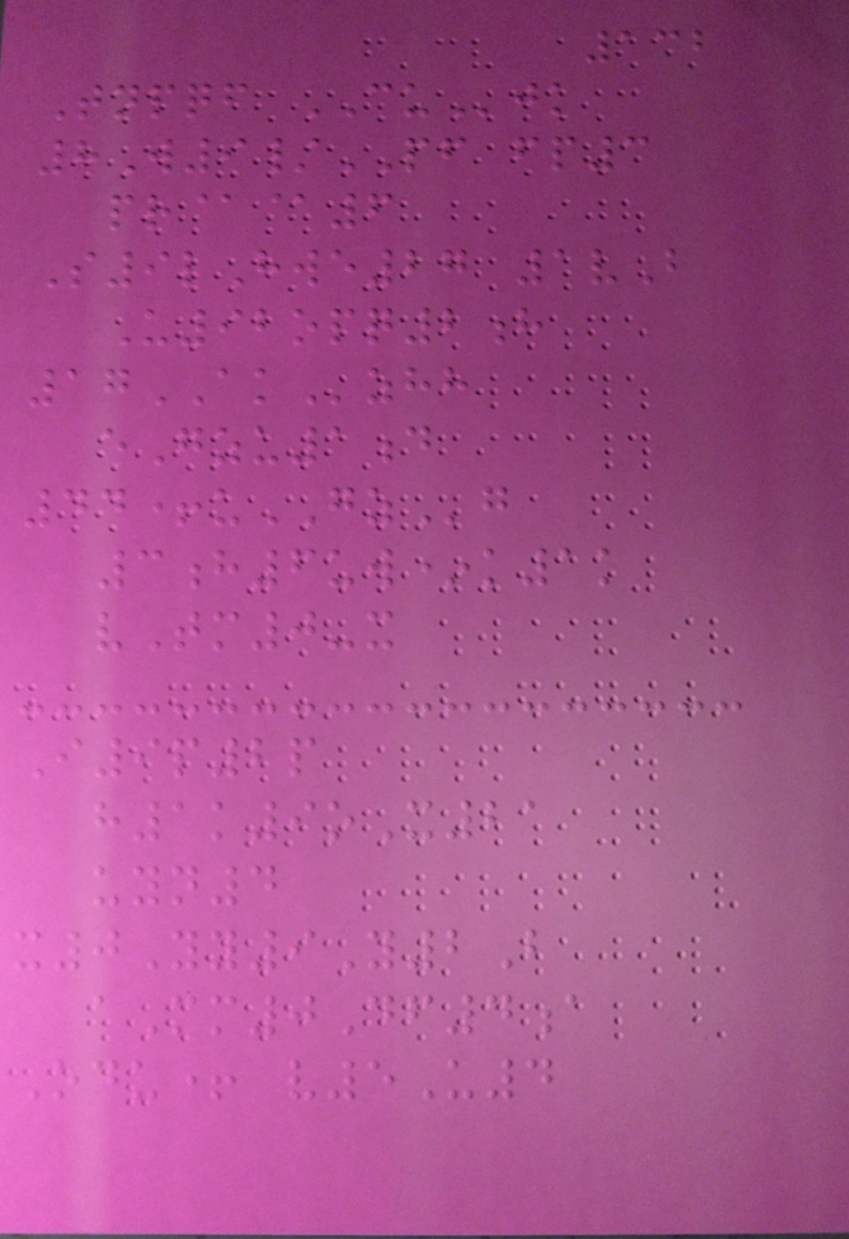132
Tnpqf CUjk
8W9/PF fp3
pr@@6
S9lHwe27 1vB
U92opq2h
17AKzhh
eGzu1d
44+uGZg
3h6uw*k1k
vTm0-x
I9p2p
h1k9oX21
uyn4
x0Yy9Y2B
aMm0Df4a
Odu+ v5U4
